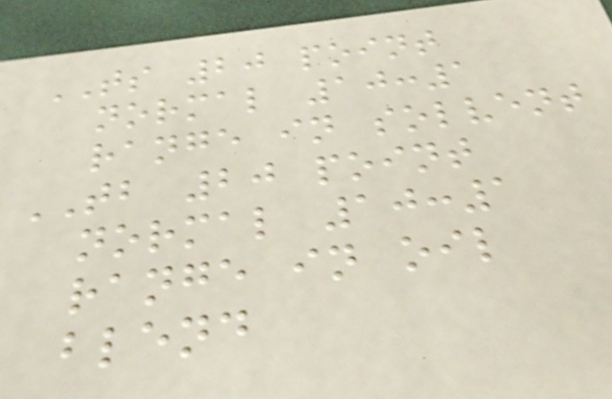TS 20 point
normal 10:1
range in solvent
TB 20 point
normal 10:1
range in oil
blend
